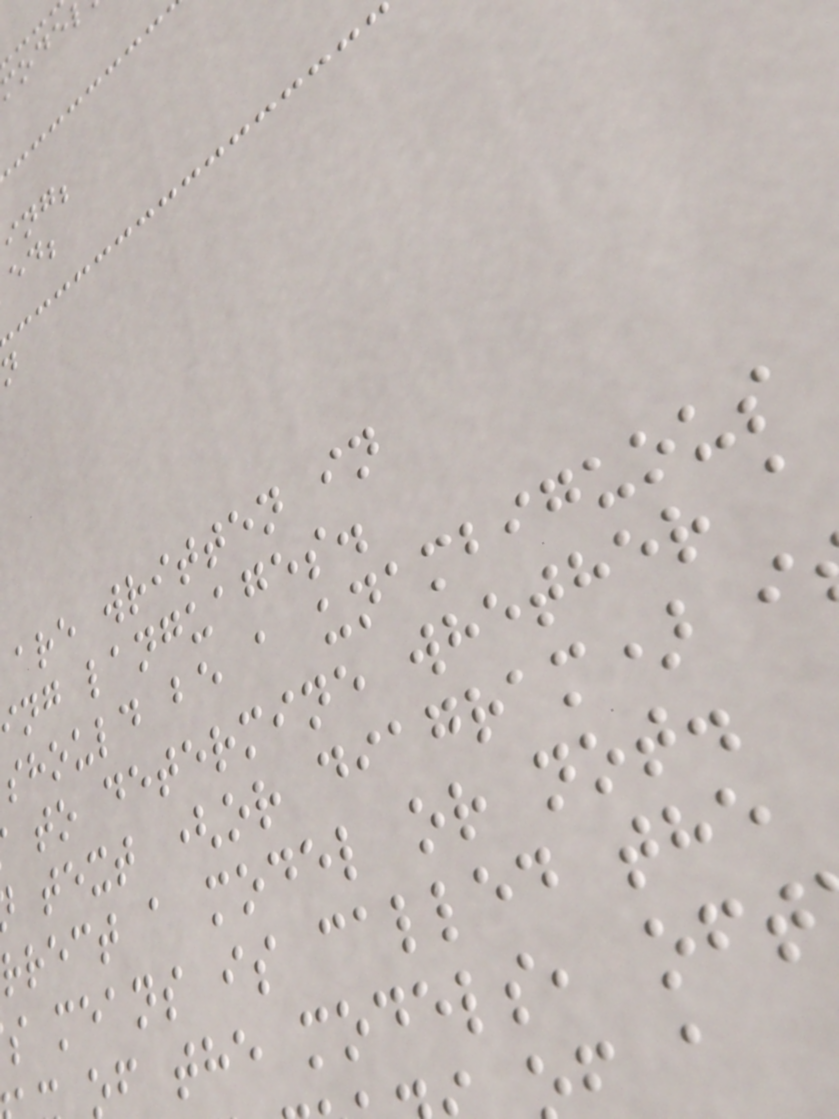ing;
are written in
ng languages.
should be a unambiguous
to determine whether a
text (or diagram) i
rrect a model or not.
s means is called the
of the models, oft
